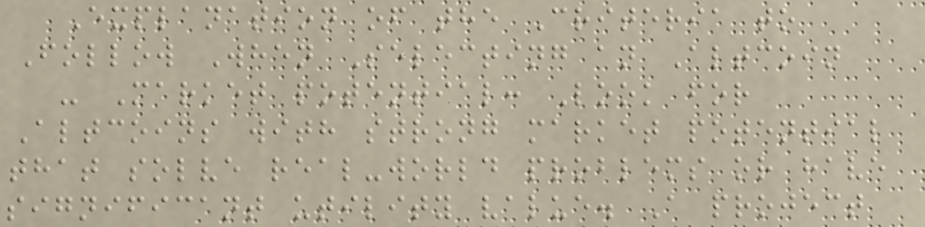Explanation of the Criteria to
Follow When Selecting an Altcoin
- Market potential: Look for
Altcoins with strong market potential
that solve real-world problems or have
significant utility value. A project
